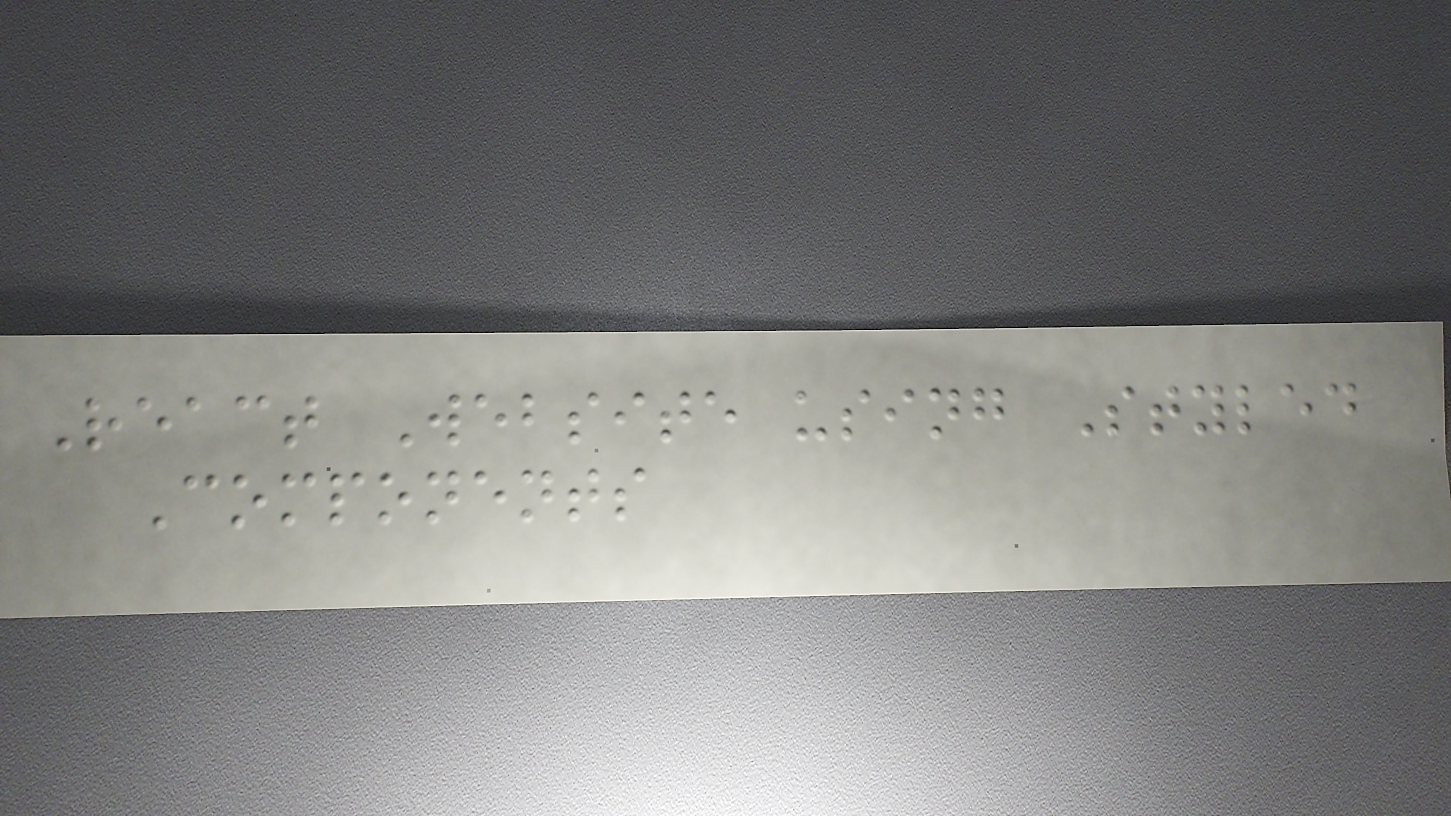React Website using Styled
Components
